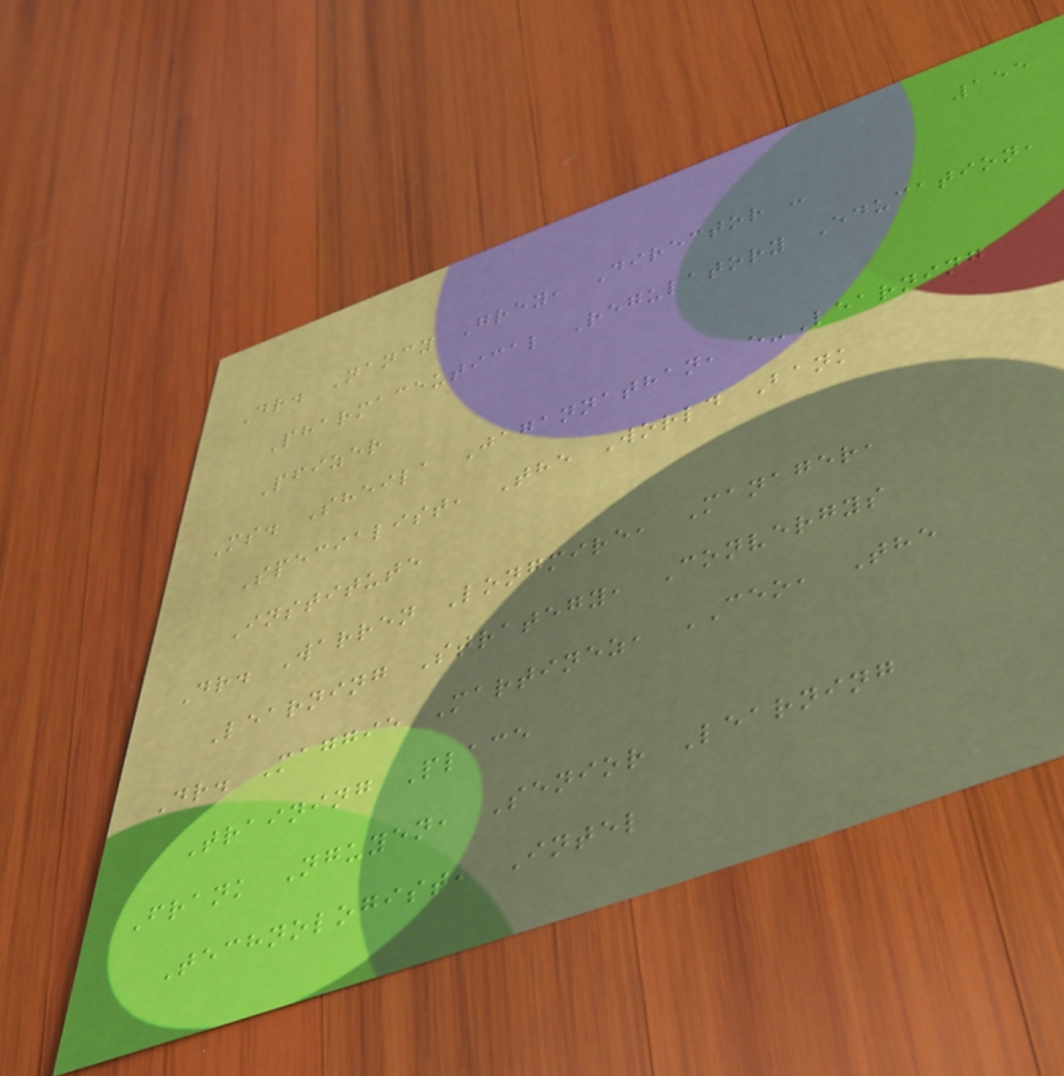155
Dr. Nancy Grey, Director -
Pharmaceutical Regulatory Education,
Pfizer
Ms. Sheila Jagannathan, e-Learning
Specialist, The World Bank
Institute
Dr. Warren Longmire, Manager,
Learning Strategy, Convergys
Dr. Maggie Martinez, CEO, The
Training Place
Frank Nguyen, Senior Learning
Technologist, Intel
